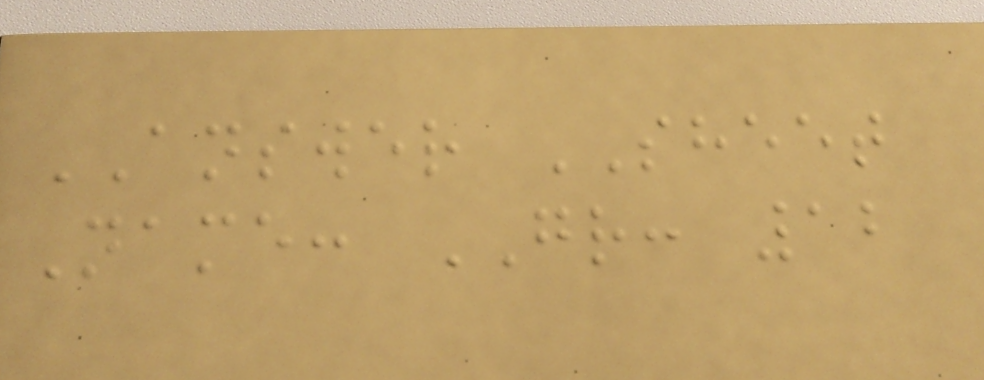ANSWER SHEET
Name: GR: 12
